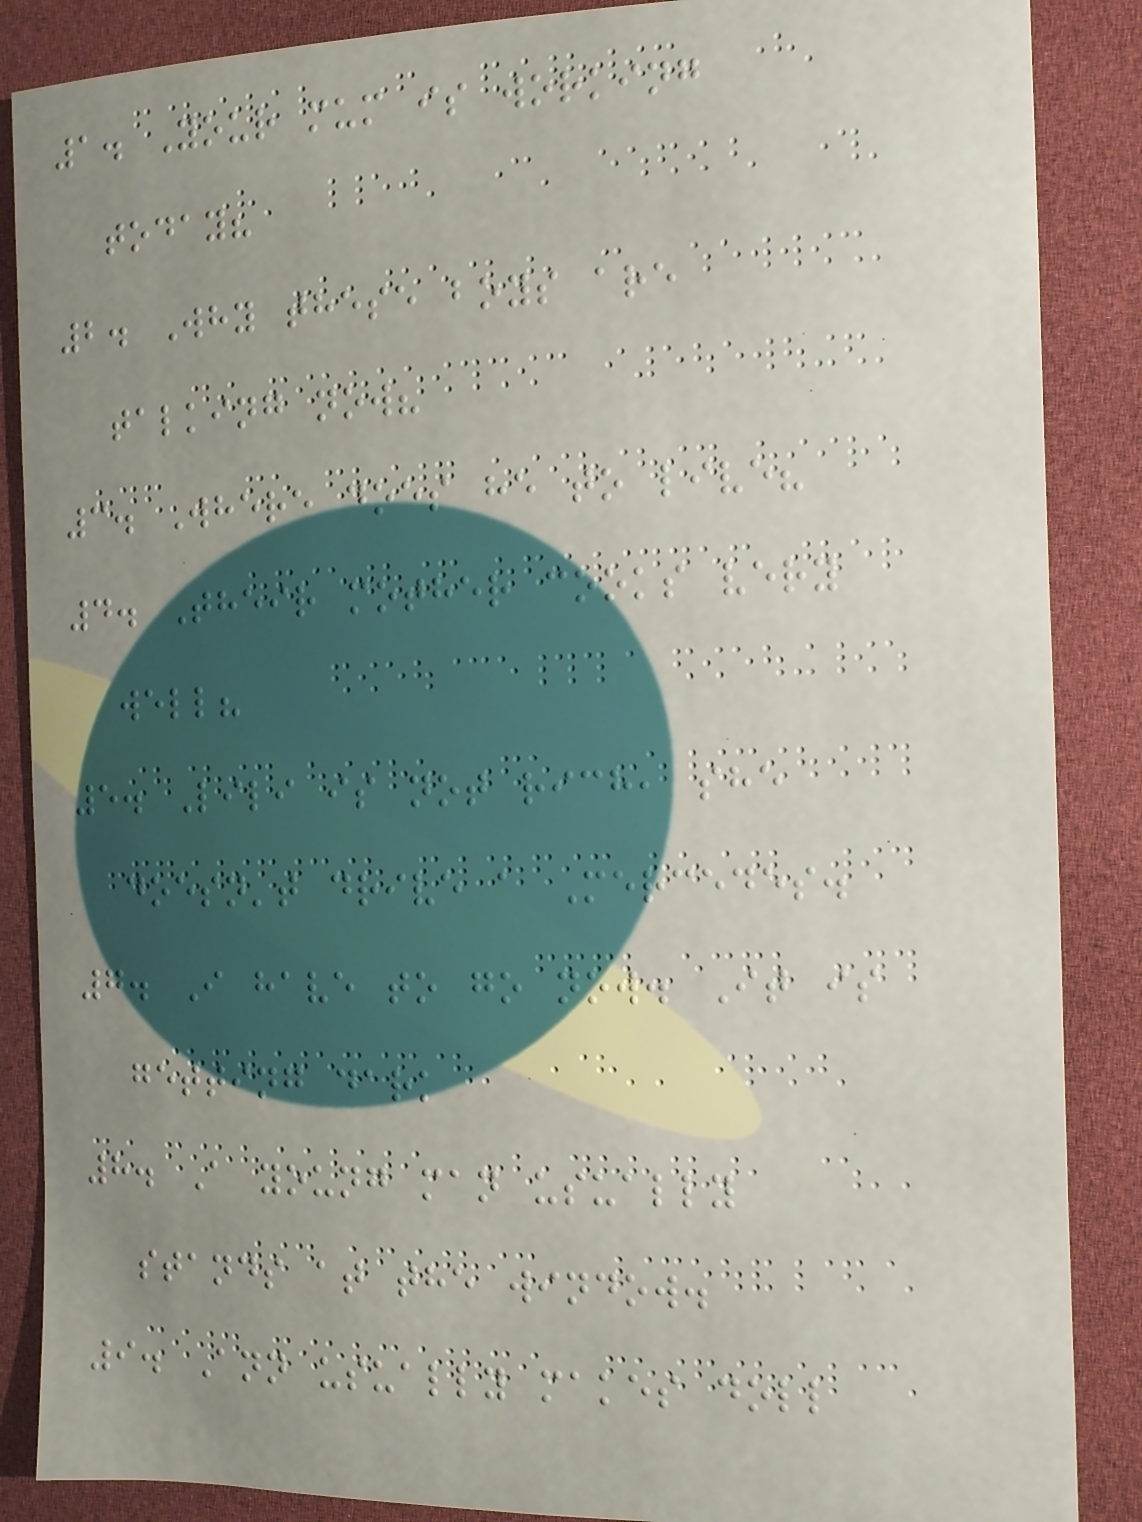1. Your mum is working
today?
2. Why these boys are
talking now?
3. Where does he to live?
4. Their mother cooks very
well?
5. Lili is not rich, she
doesn't drive a Mercedes.
7. I have to go now. It is
getting dark
8. A young man usually
stands at the window.
9. Ann usually makes doll
